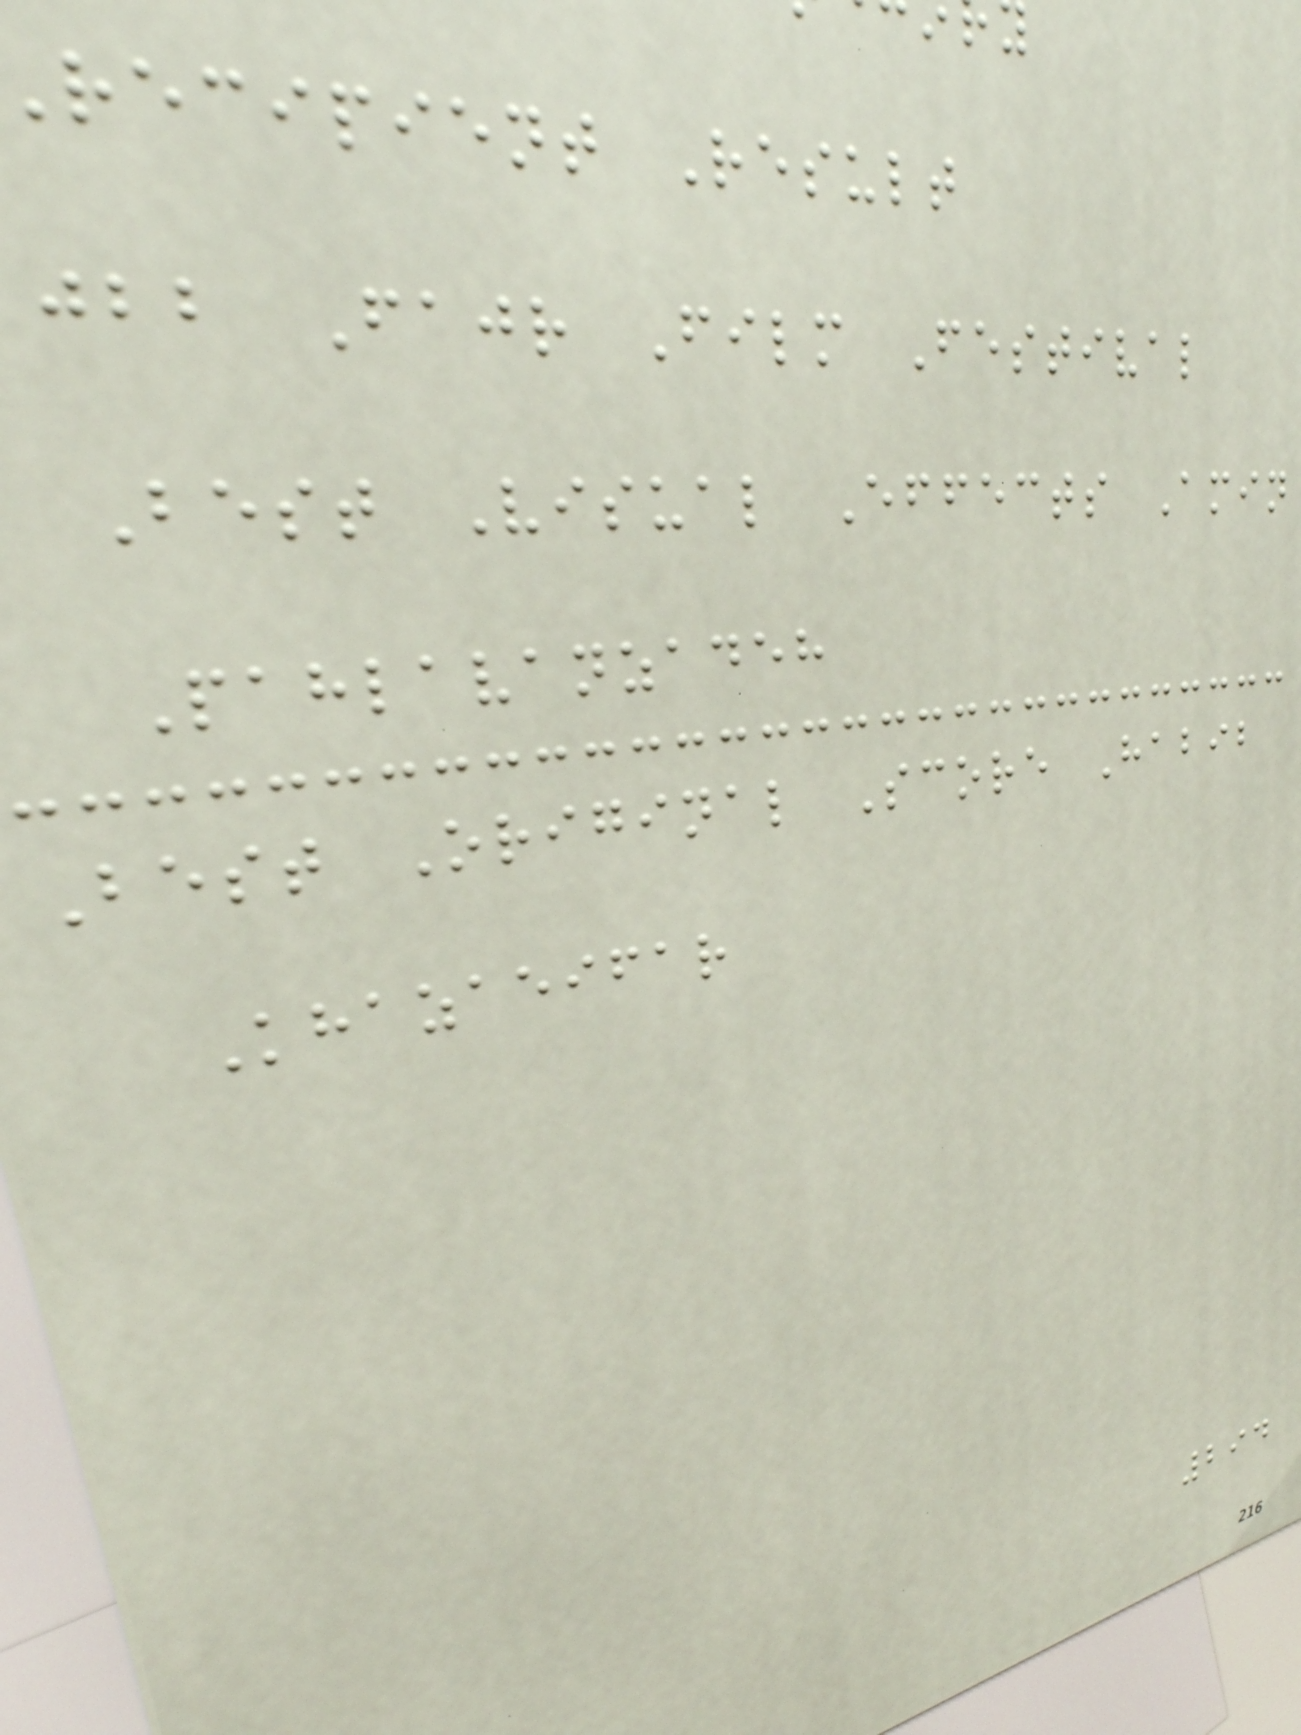recipient Result
jbb Fajr Film Festival
Best Visual Effects Amin
Pahlavanzadeh
Best Original Score Habib
Khazaeifar
294
